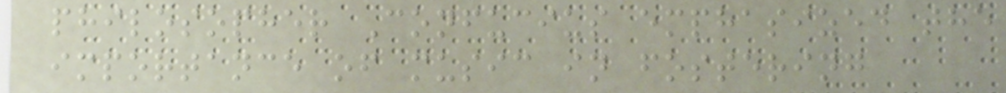philosopher Confucius emphasized the
importance of music in fostering
